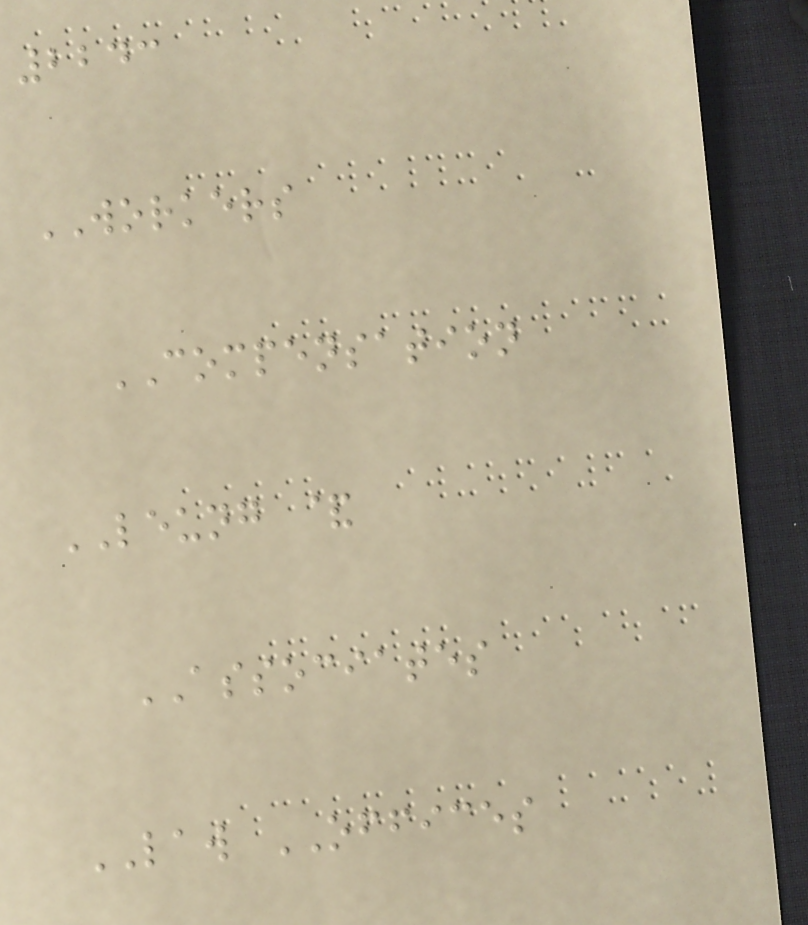2243
WORKERS
COMPENSATION
LEUNG &
ASSOCIATES
LAW OFFICES
